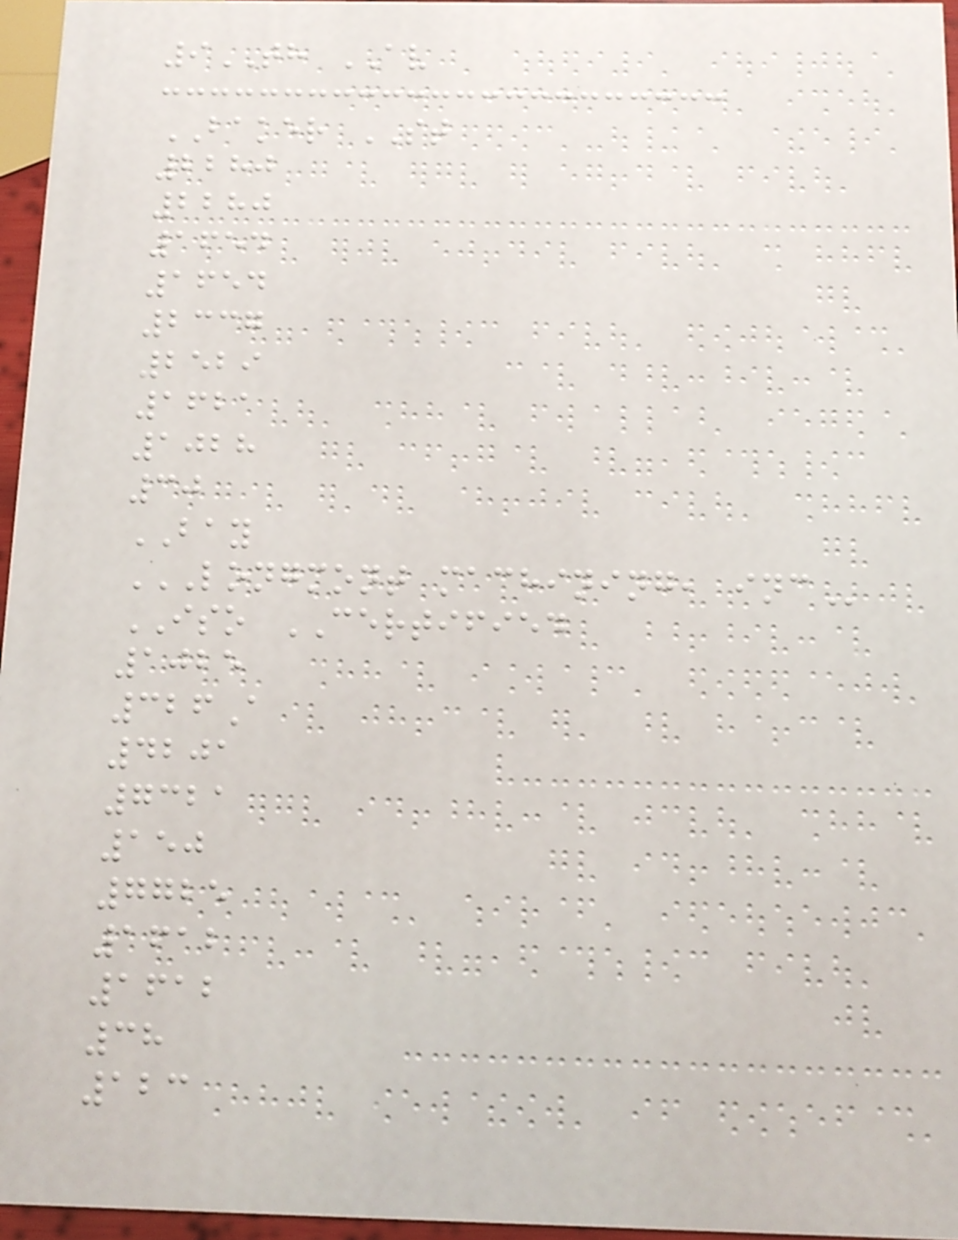9TH AV
BAKER ST
2280
2280
1654
1654
2337
2529
1621
1028
30
BAY
LONGMONT MACHINING, INC
ISO CERTIFIED
1025
326A
4201
7321
150
7725
1612
1612
38
123
